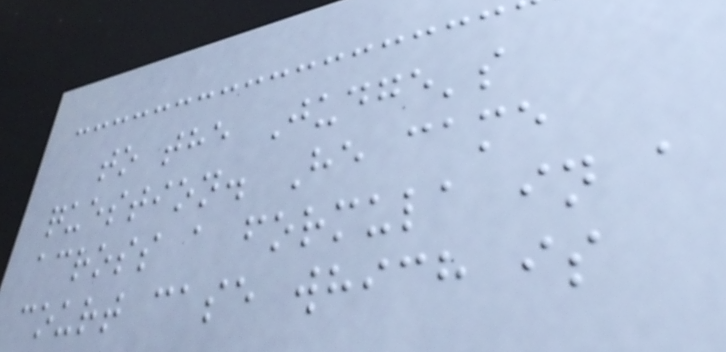to the Judge's
question. He came
across a formula in a
court case which is
